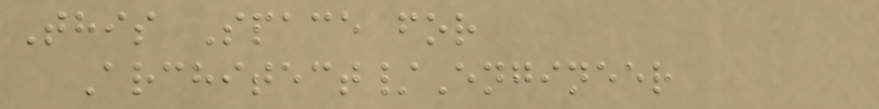This Space for
Architect/Engineer
